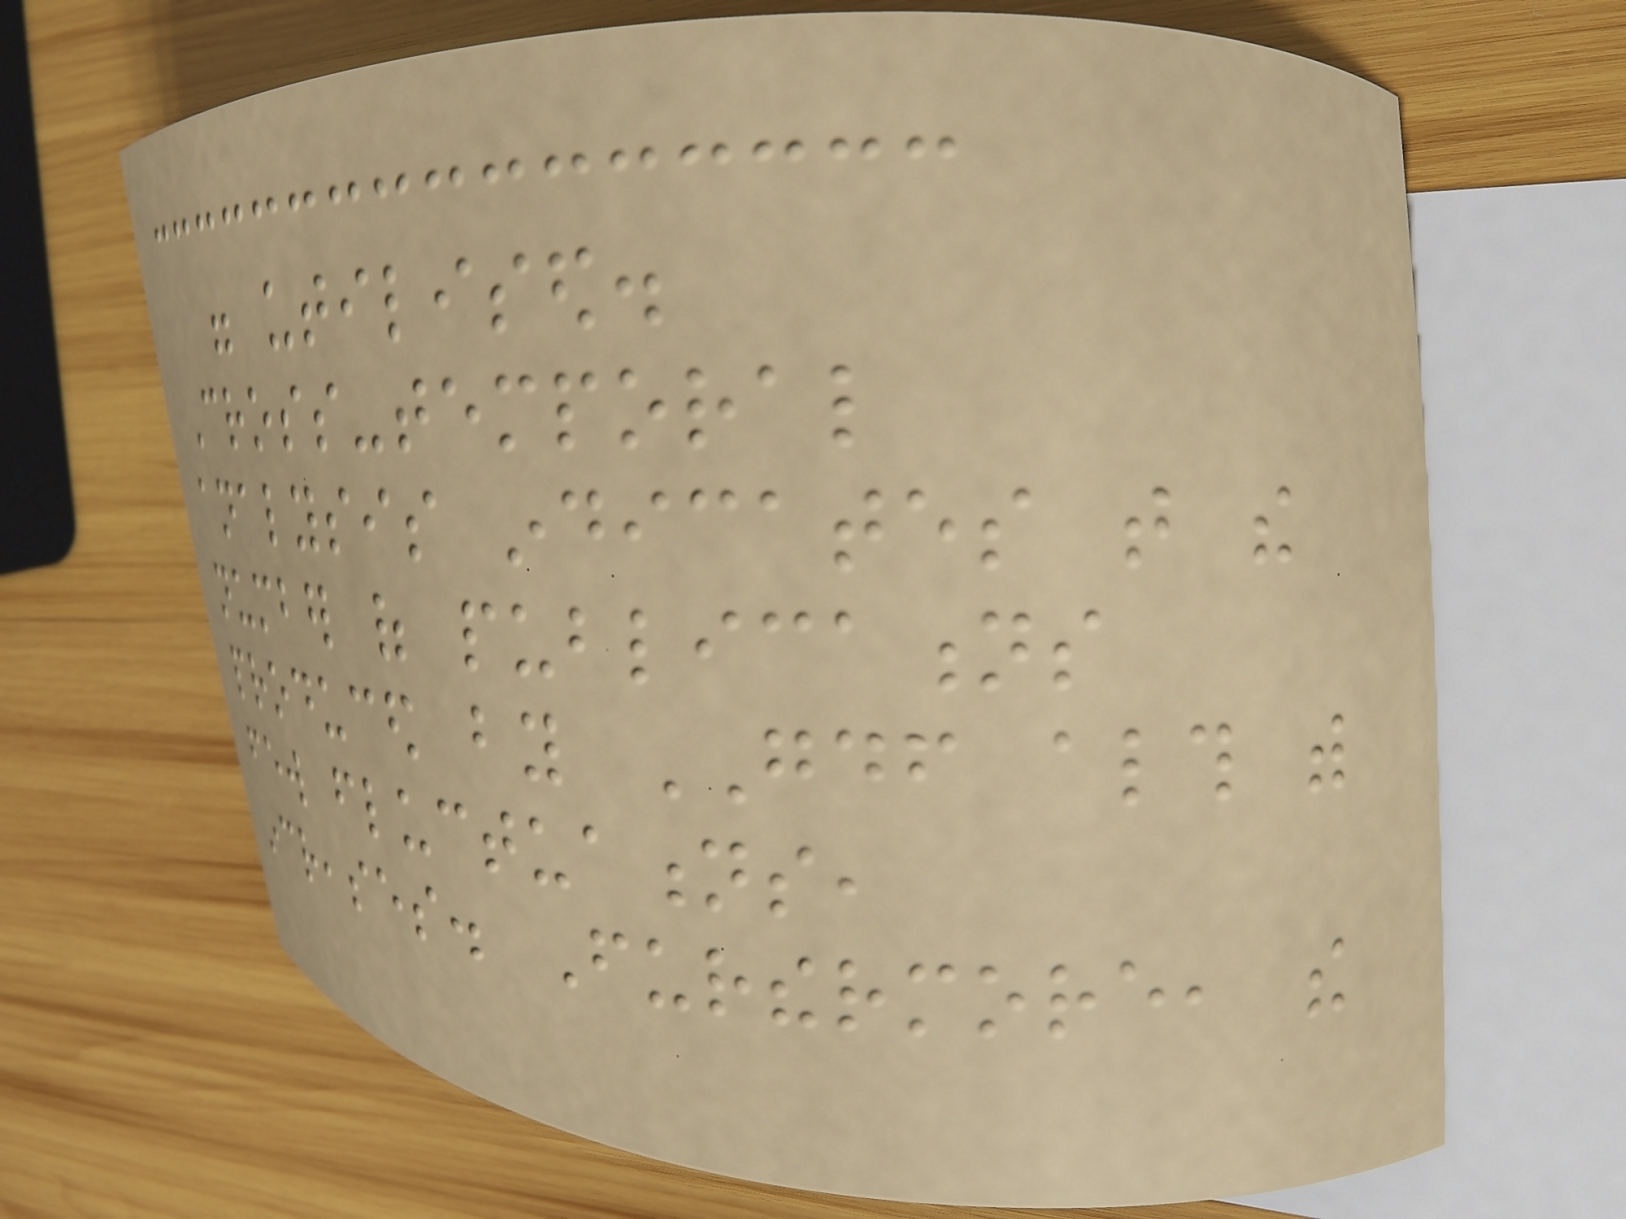were utilised.
Cross-temporal
analysis indicates that the
number of publications
produced by GDF although with
few fluctuations,
increases. Furthermore, the
